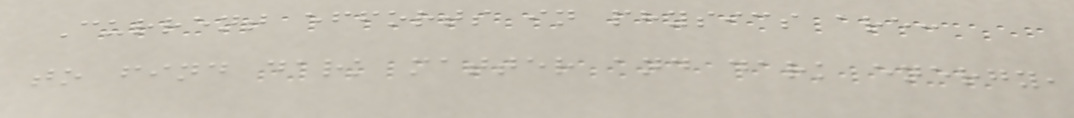Current efforts in physics are:
to find dark matter and dark energy,
